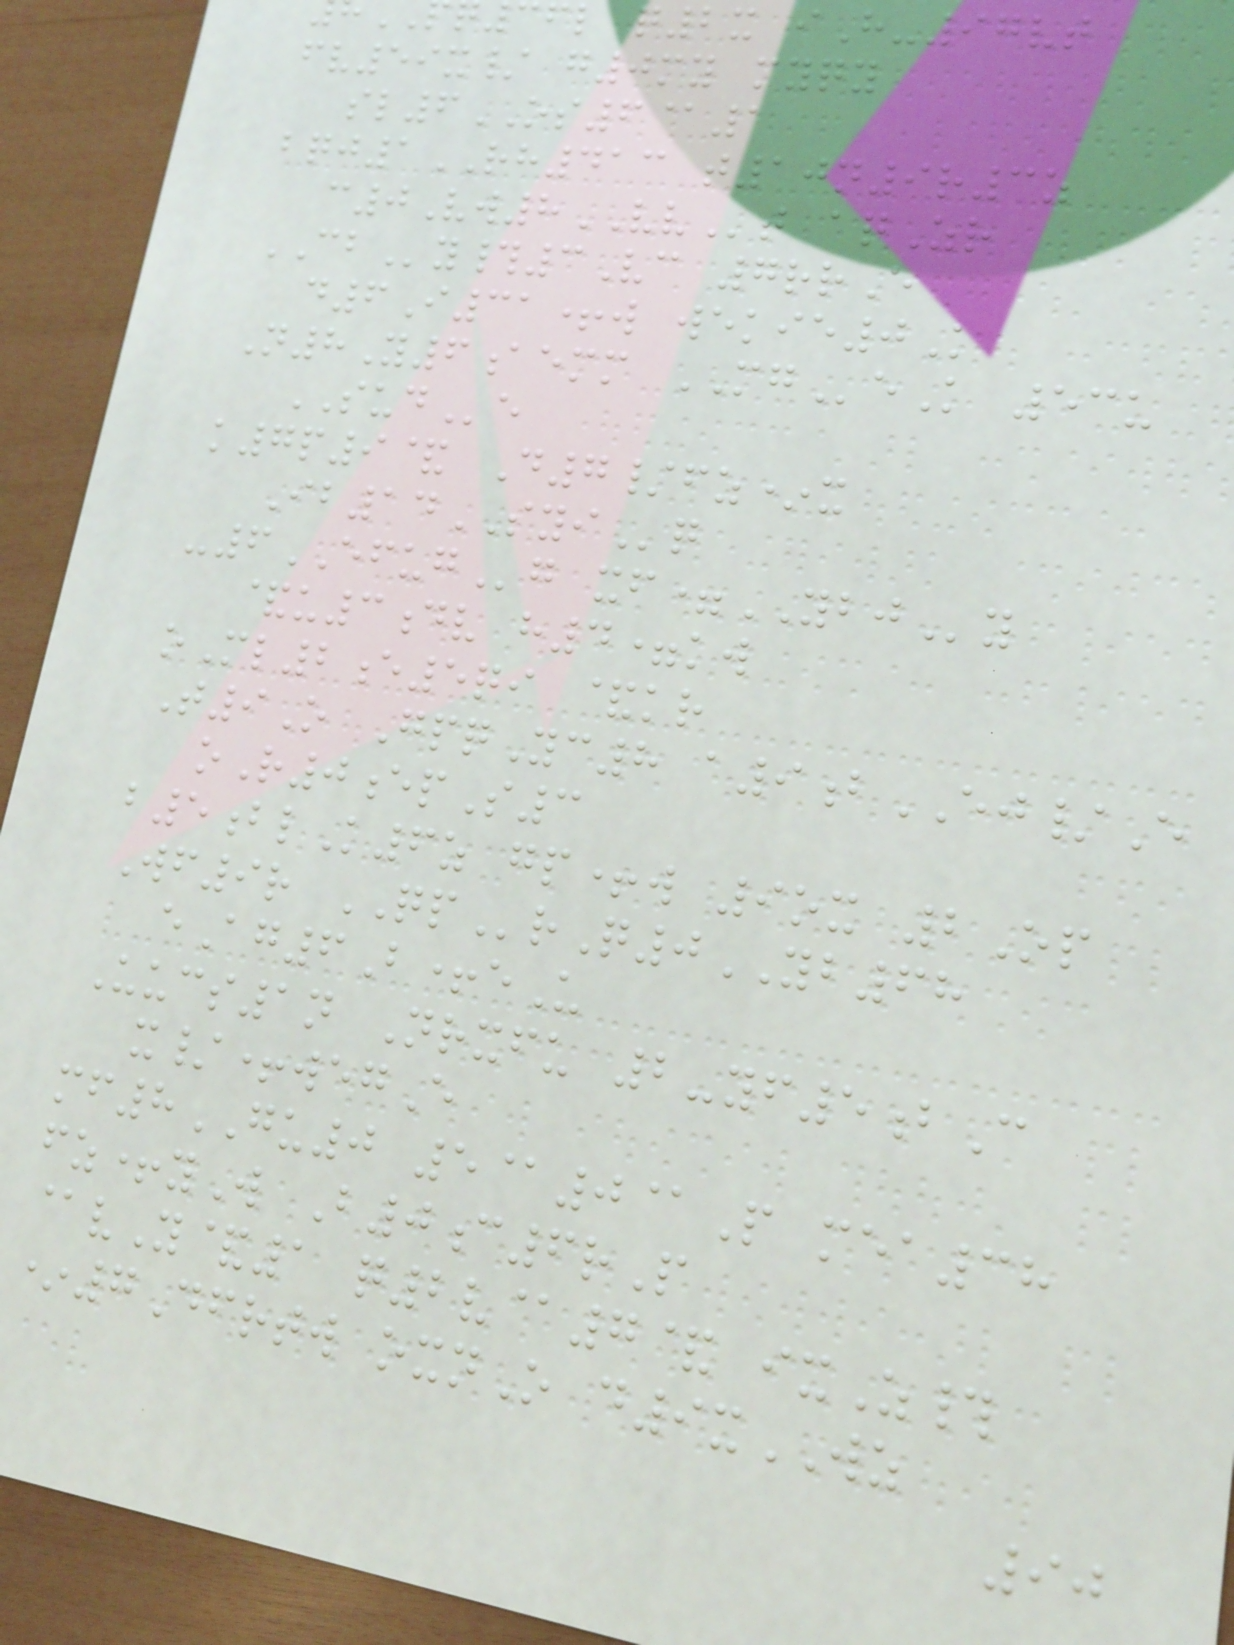cfl q2x iH-97vt
fv59x/ g0my myqy
sl6OS6@1
bqj1RH413 t10n9r3z
c0Vw8VVt aqZr
CBy#3Vc 7rrE
d6I31+w wekie0K
N8Y6aemm MGeK 53u
SUDe
k7p9& D7/fz*x
Ib14SYIq
-6EFUGg xf=YBJy
&u3dv h4=kw
oMl2e5qi &kr
T9O GpqYc8 a9bEJ/E
oR0epS3
b5blK6z gp+w 9ox 2Op
Wf9r QPrQ0YB68
eAg6B+eU
Uucs1n Nrxfu 2-yf5bC
x/+wegE
mf8GU0 5@0@P mea38
fz+yW B0c6rP
@vY&1 q2v@7& ixZ#
*7Dfrtw oxnO d9xWZ
90
